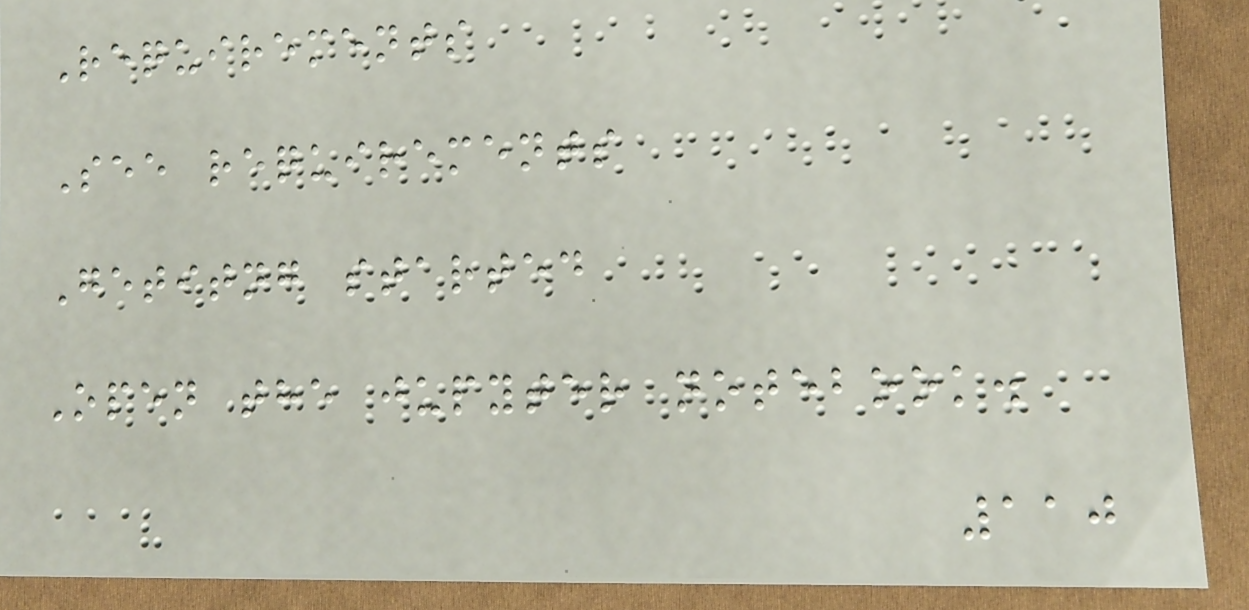Requirements
See requirements
Getitng started
Open the jupyter notebook.
110
